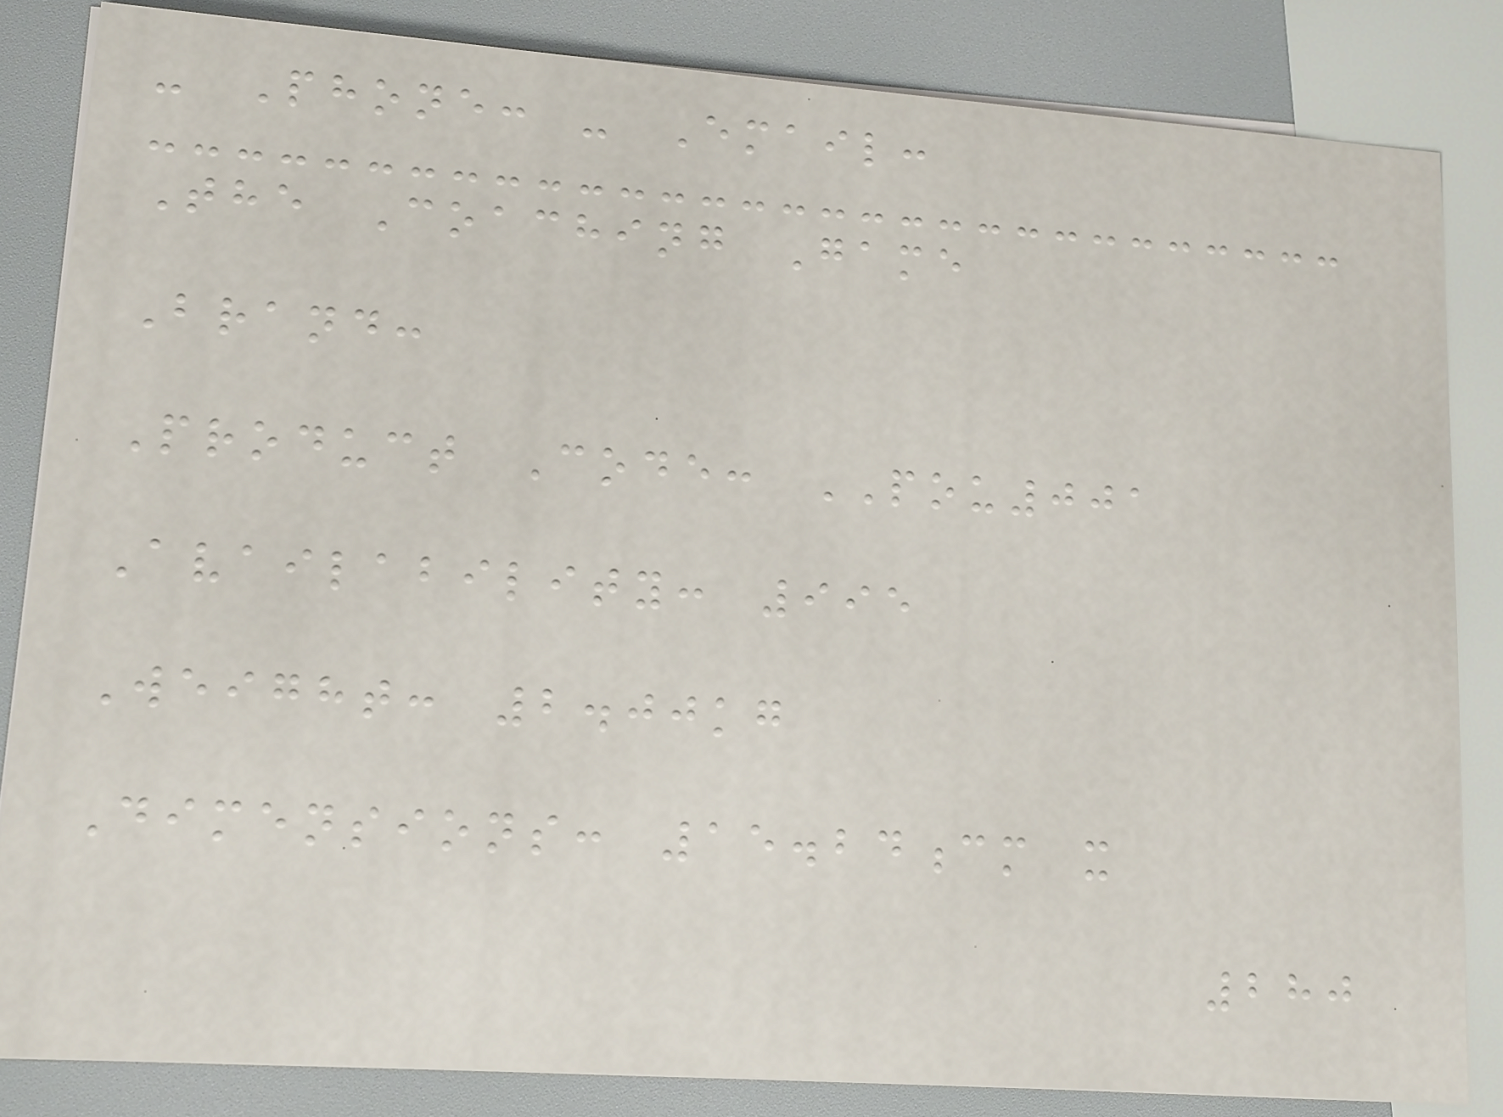- Phone: - Email:
The Coaching Game
Brand:
Product Code: POU001
Availability: 995
Weight: 2.00kg
Dimensions: 15.24cm x
280
